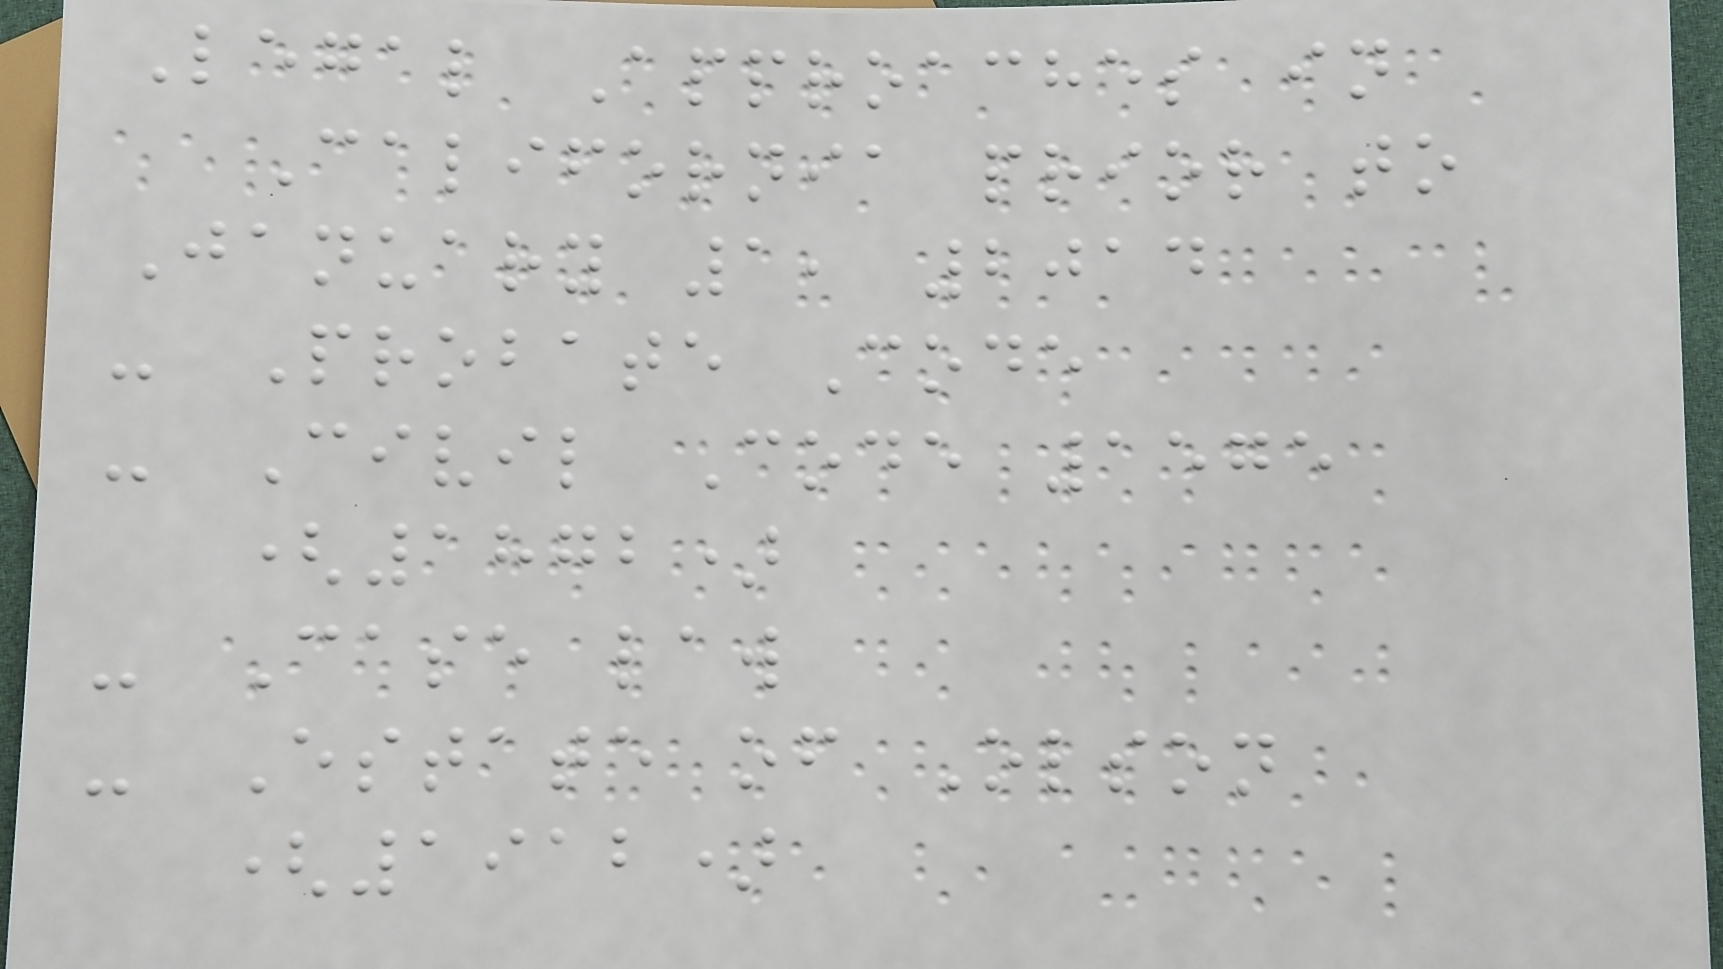Legal Approaches in
California prior to
January 1, 2014
- Probate Code
- Civil Code 1575
(1872)
- Case law
- Estate of Olson
(1912)
